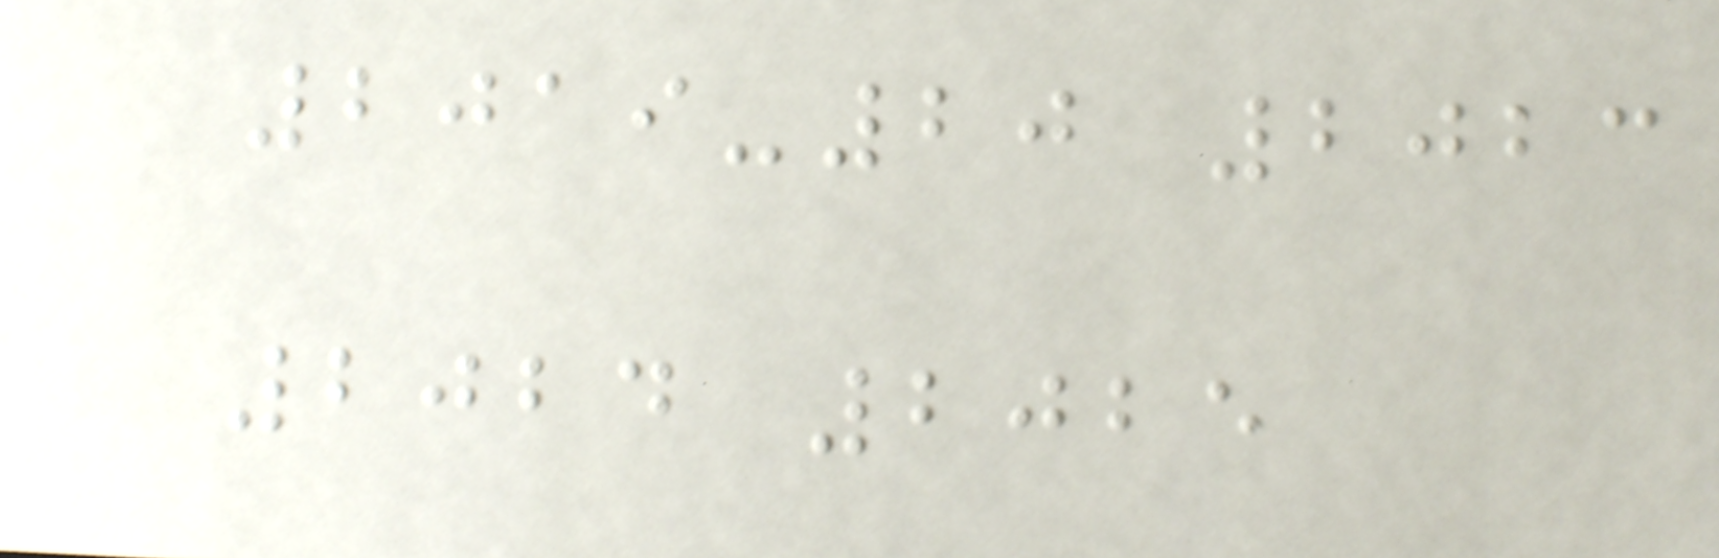2019-20 2023
2024 2025
